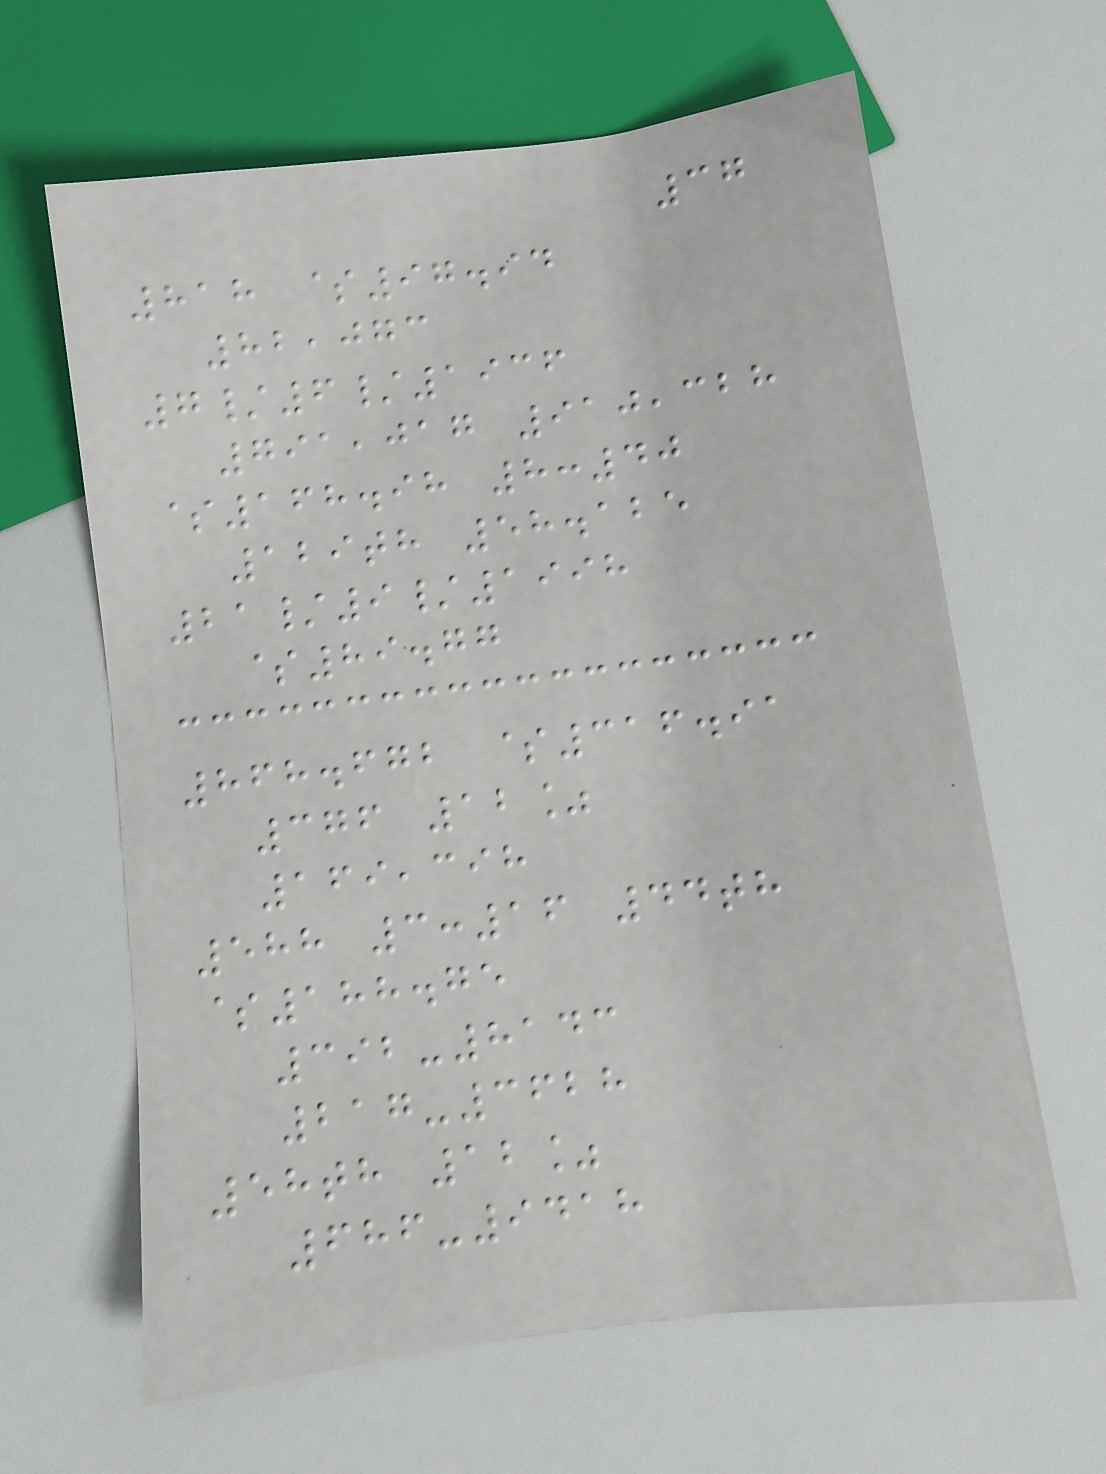37
818 $97.94
82,073
7/6/1936
791,017 910,328
$168.98 8:40
129th 58.125
21/9/1998
$89.77
868.672 $316.91
376 12%
169,398
588 3:16 44th
$188.75
392-8143
217-3628
58th 12%
686-9418
